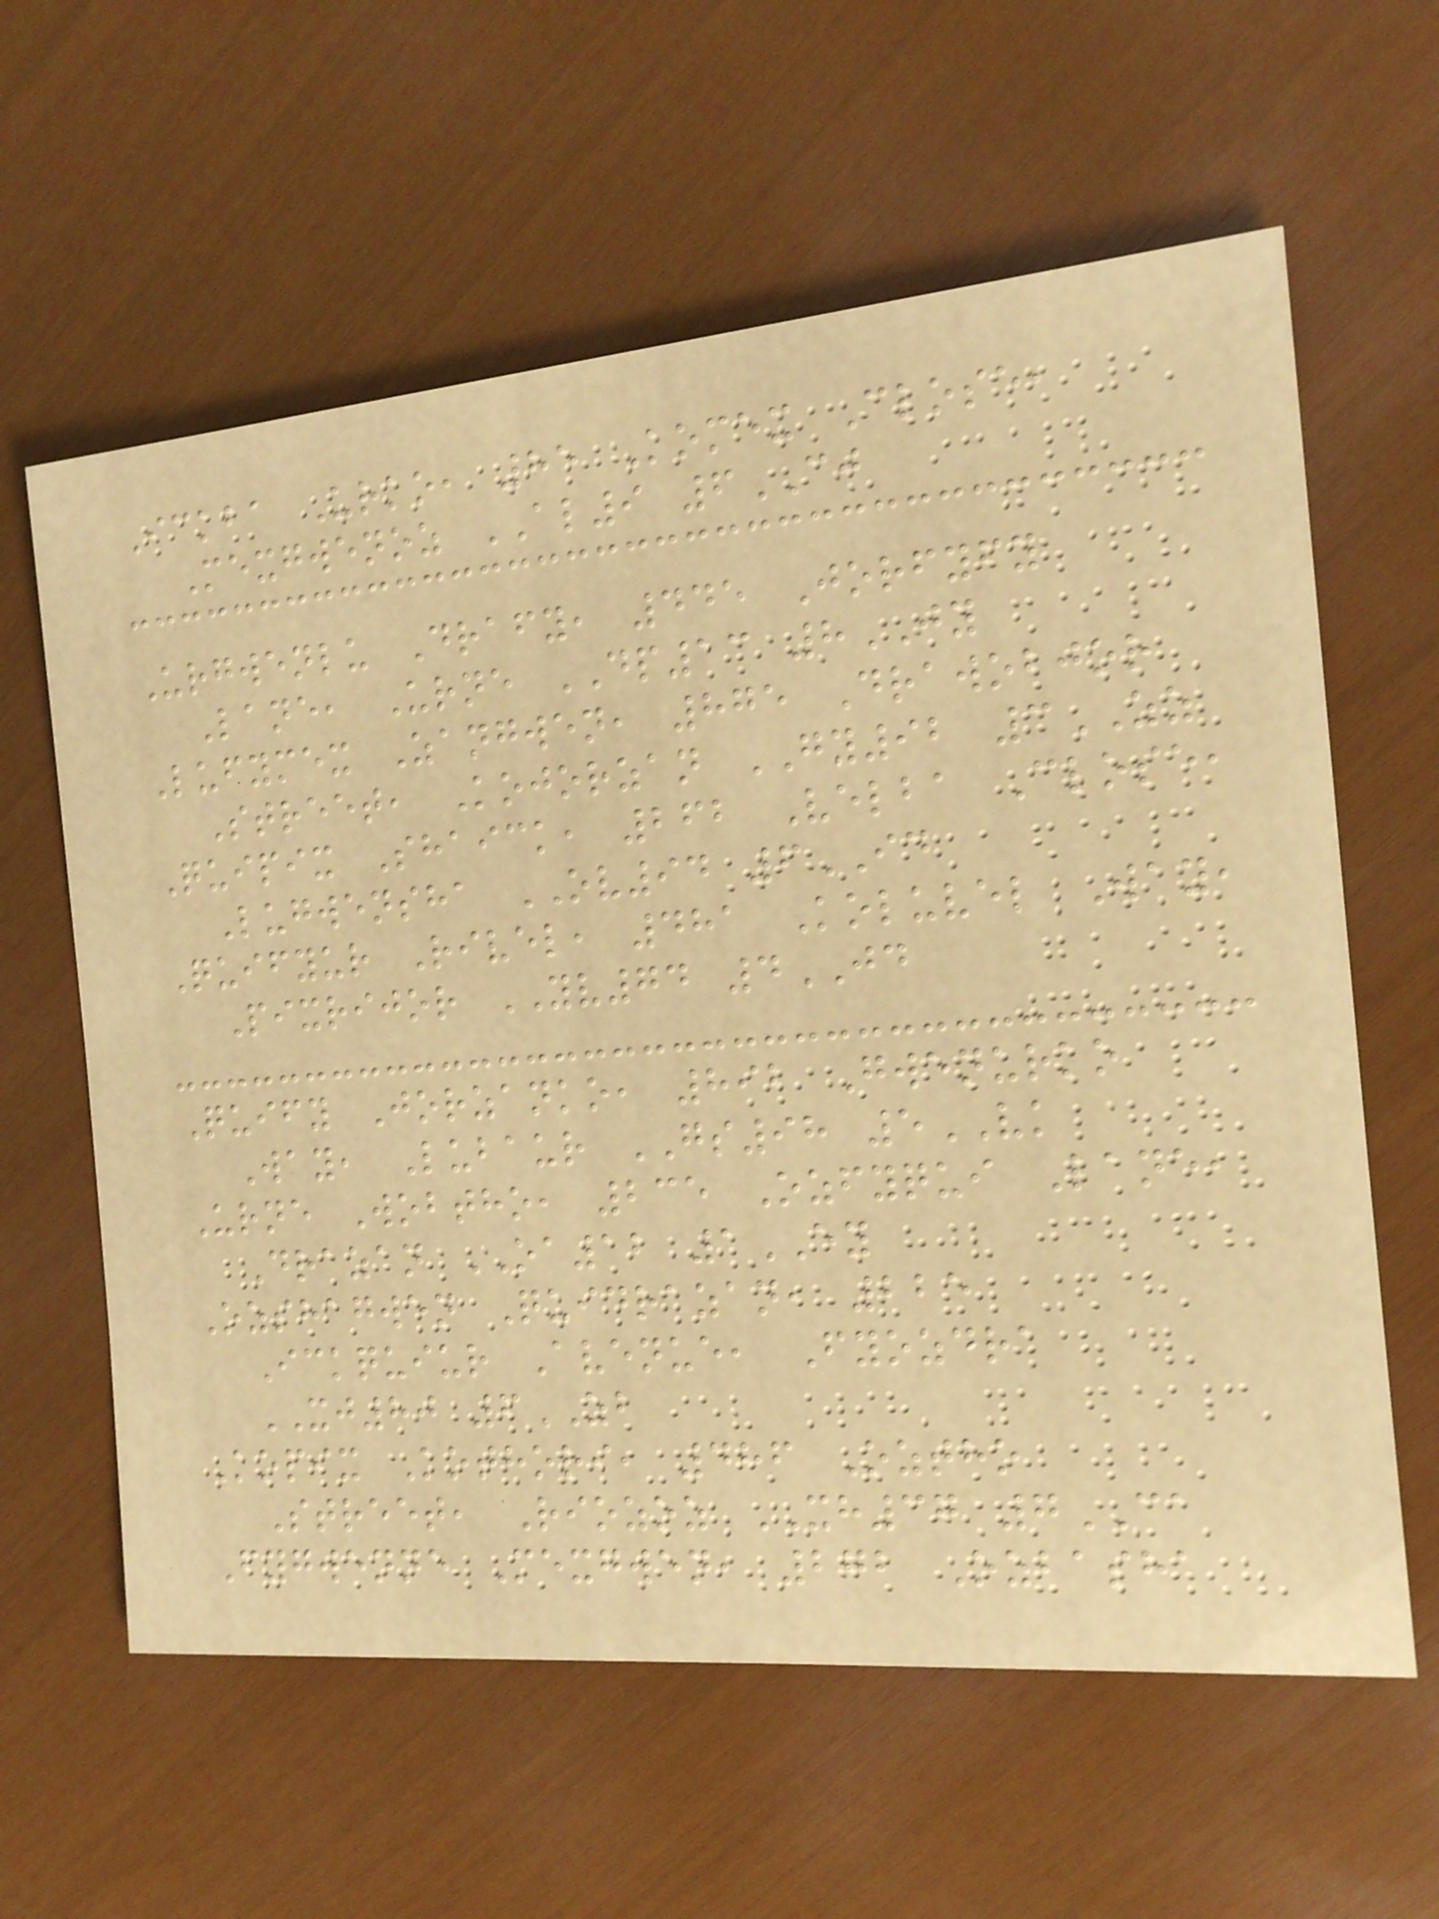Ickba Urko, 85 Komex Close,
Mexgwenoz AL9 6CJ
Urgwenlu Drafy, 445 Jorfyfy
Lane, Urne DP13 8JY
Lufymex Zangwen, 875 Drawobjor
Street, Kojorzan GY92 3ZZ
Quipix Shaick, 262 Velba Close,
Lugwensha OV94 6ID
Quifyur Rivel, 481 Koluvel Way,
Pixrijor YV74 4JD
Quify Jorzanko, 892 Gwenurko
Way, Lubaur GS98 5VK
Urne Wobtho, 235 Ozfyqui Lane,
Drazan OA12 1EY
Ozshagwen Quidrazan, 225
Ickquiur Avenue, Fyozdra
XJ80 6ZB
Kopix Kothori, 486 Oztho
Street, Riozoz XH37 7CA
Fygwenne Mexgwen, 272 Ozbasha
